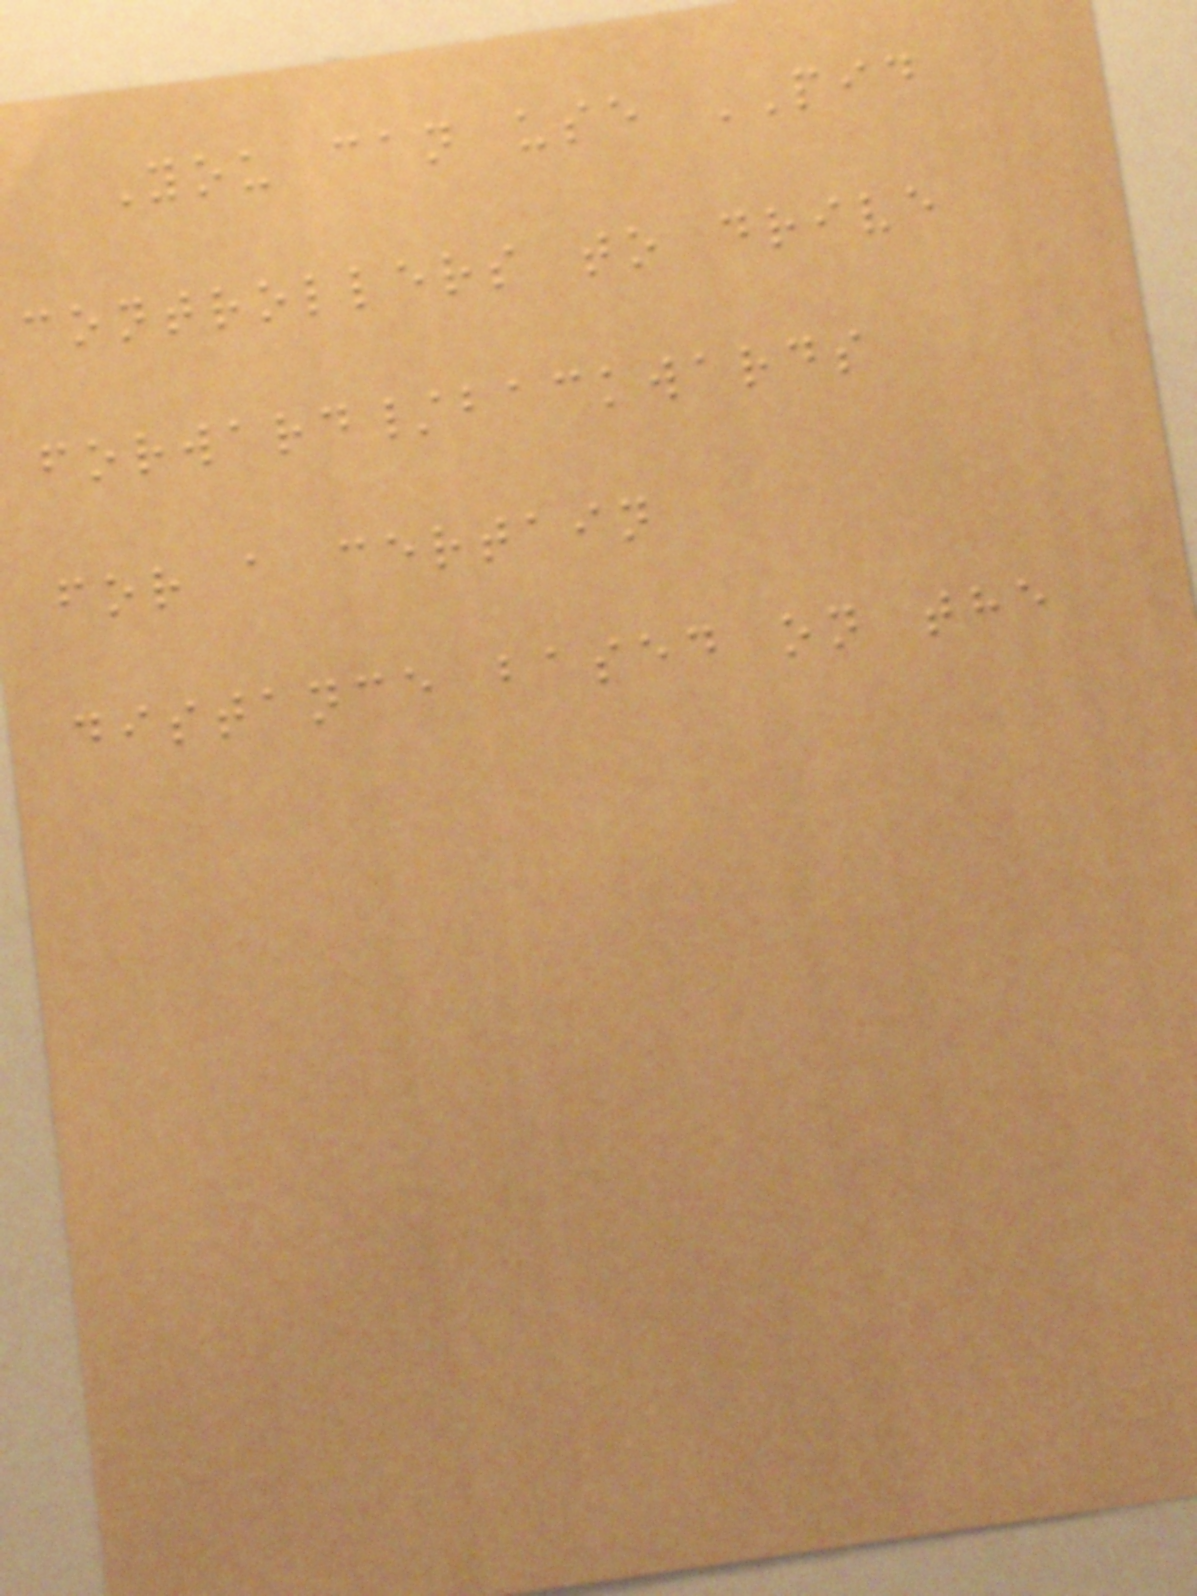You can use PID
controllers to drive
forward/backwards
for a certain
distance based on the
